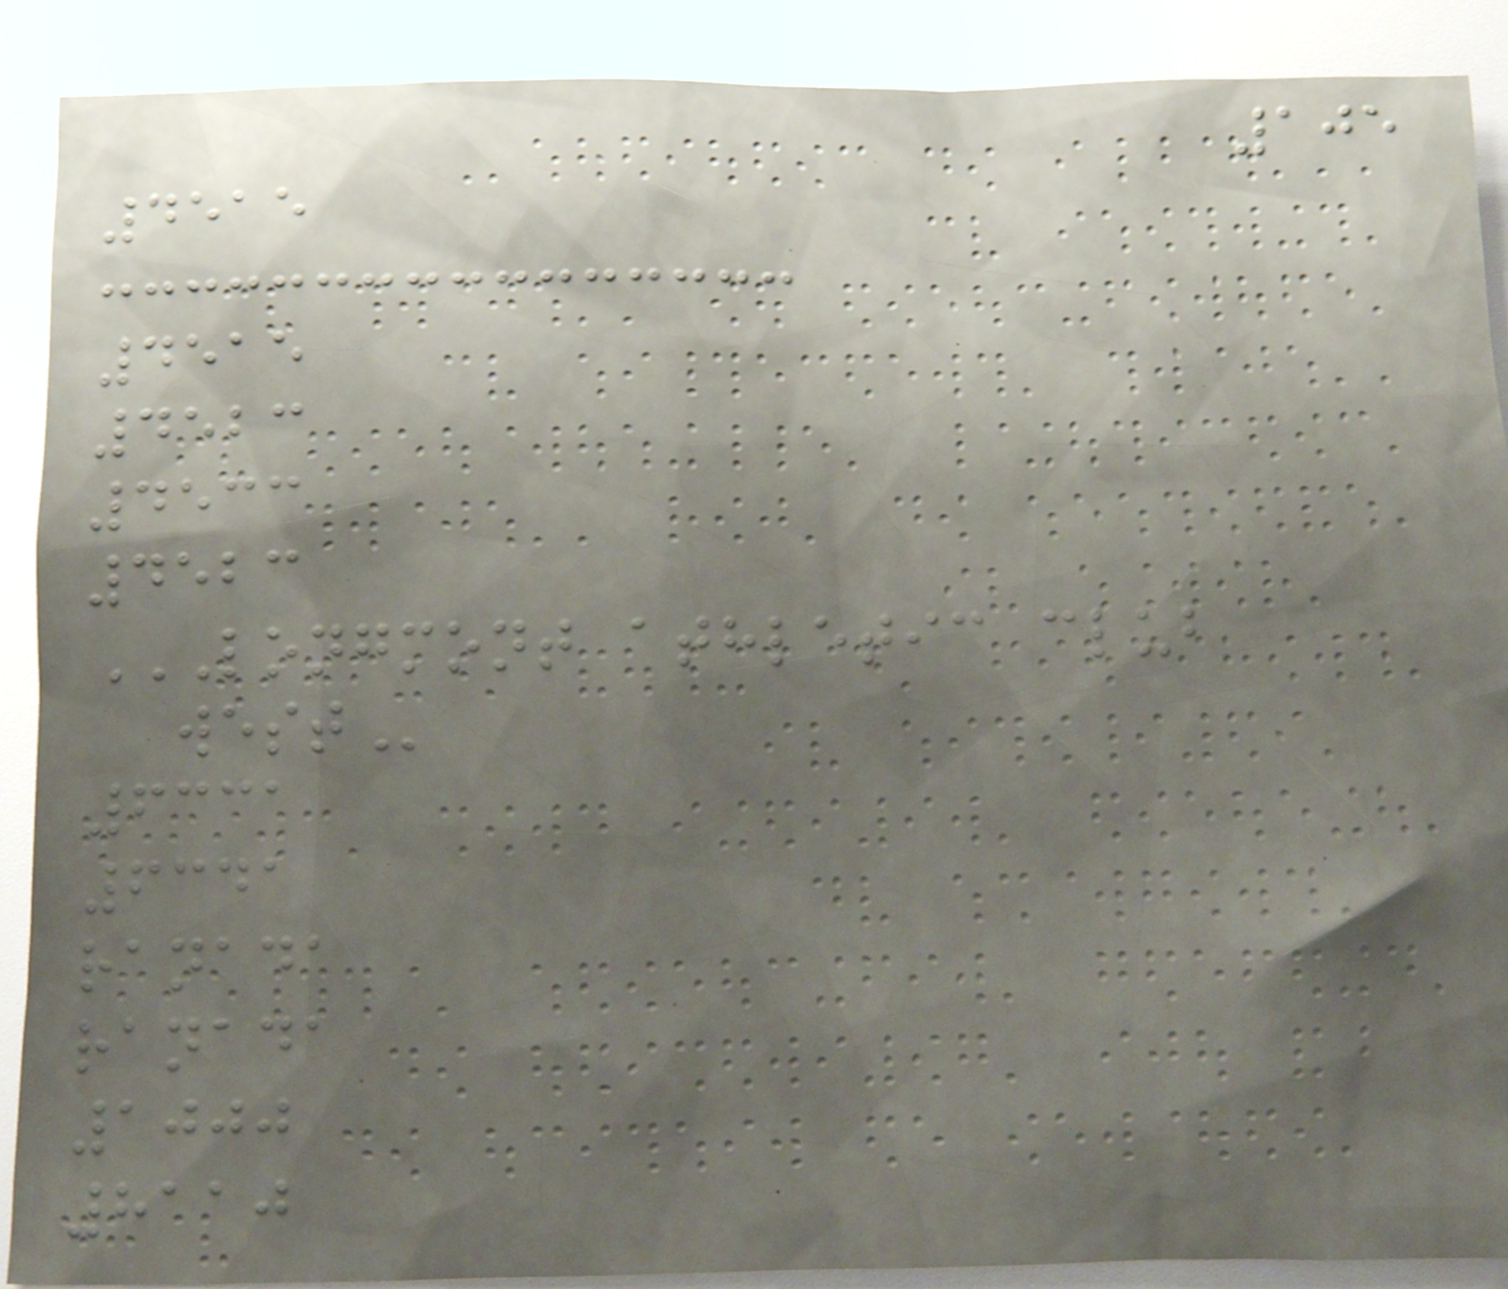105
4515
4515
4523
4533
4523
LONGMONT ATHLETIC CLUB
WEST
6331
6341
ranada
ranada
1000
8110
